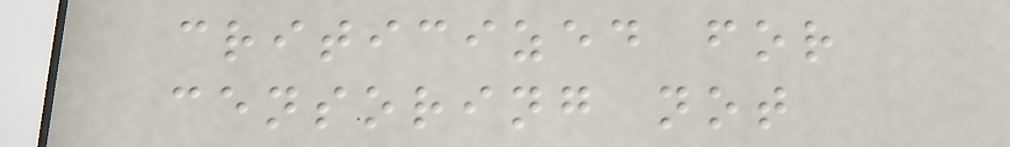criticized for
censoring not
